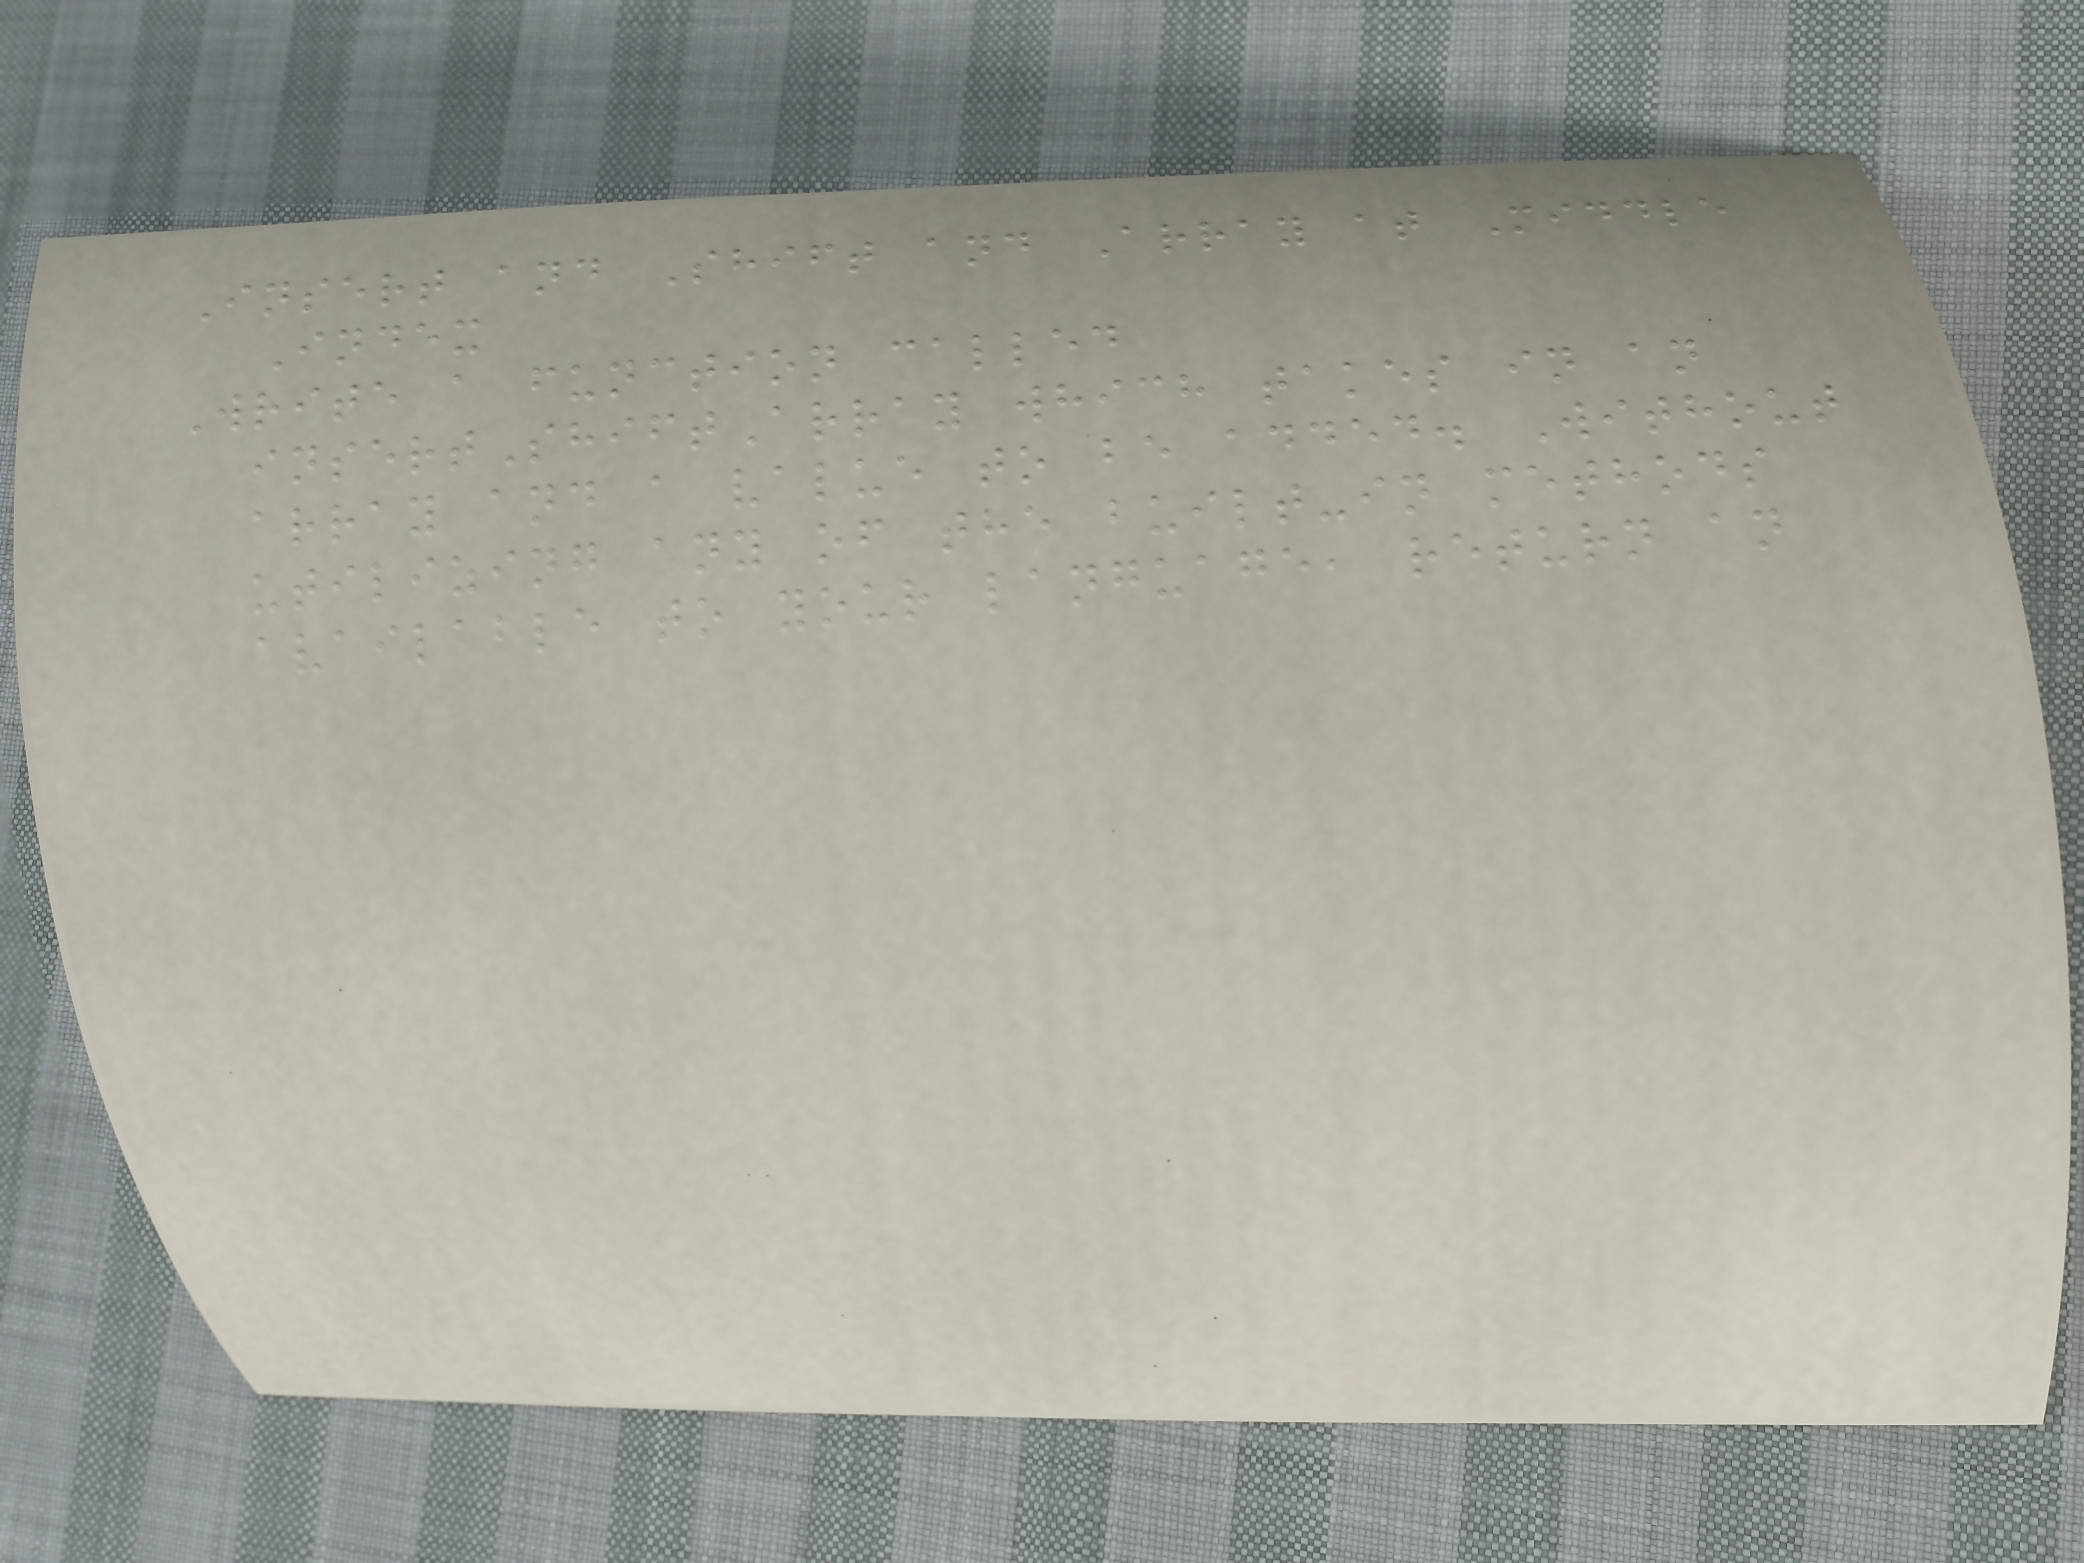Insert and Shift and Array at Middle
Index
Write a function called
insertShiftArray which takes in an
array and a value to be added. Without
utilizing any of the built-in methods
available to your language, return an
